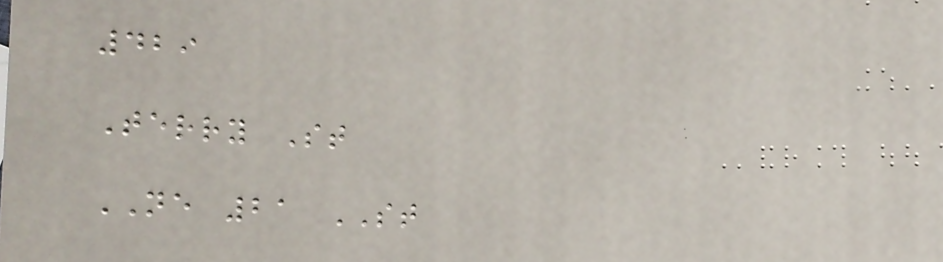429
Terry St
NE 21 ST
